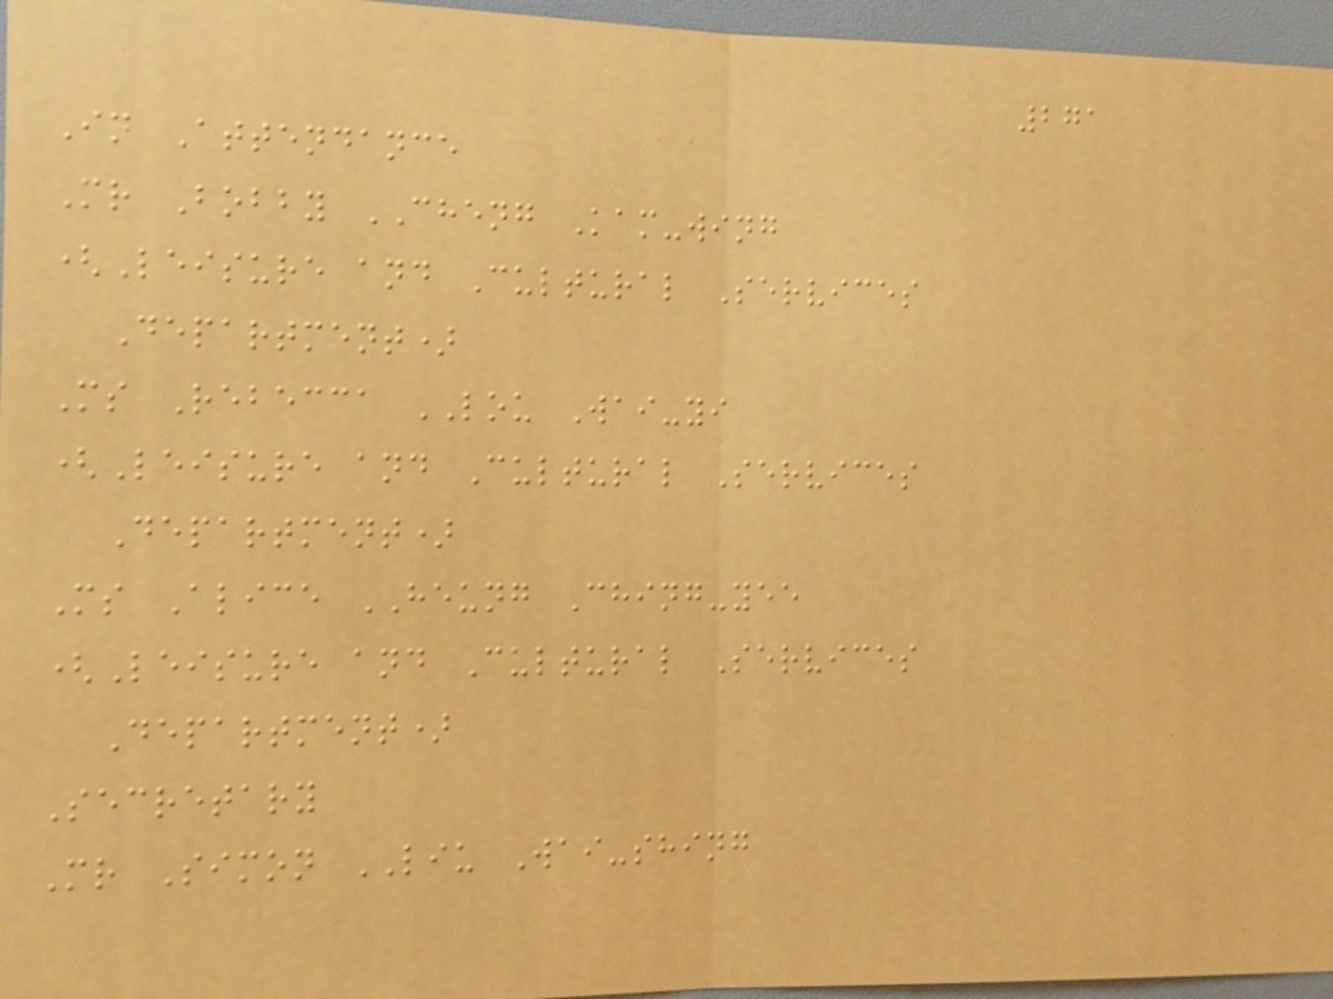271
In Attendance
Mr Bobby CHENG Kam-wing
(Leisure and Cultural Services
Department)
Ms Rebecca LOU Wai-yi
(Leisure and Cultural Services
Department)
Ms Alice HEUNG Ching-yee
(Leisure and Cultural Services
Department)
Secretary
Mr Simon LIU Wai-shing
